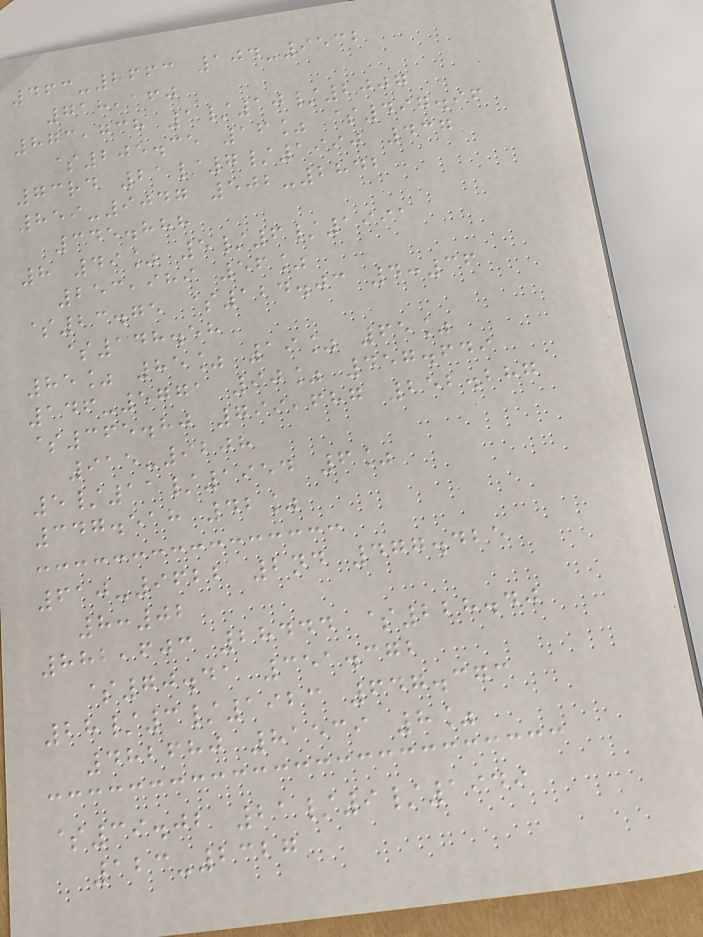463-8663 104-9532
718,160
873,738 1/10/2007
$205.35 16% $497.96
73rd 21/7/1990 437
859-9047 502-2842
345.888
8 49% 5/6/1991
253,989 56%
$23.75 $124.03 4:36
$148.58
85% 85% 19% 65%
146-5771 90% 457.649
$365.80 799,687 252.287
915-9208
5/11/1954 6%
347.518 42%
610-9622 2nd 477.425
8:02
882,603 28444 $228.40
$70.41 351.372
28/3/1923 647.373
482680 81539 8%
$39.02 21/9/1949
123-2327
